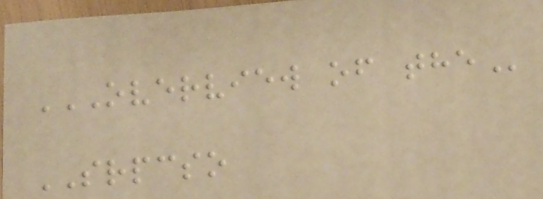OVERVIEW OF THE
SRPCSO
